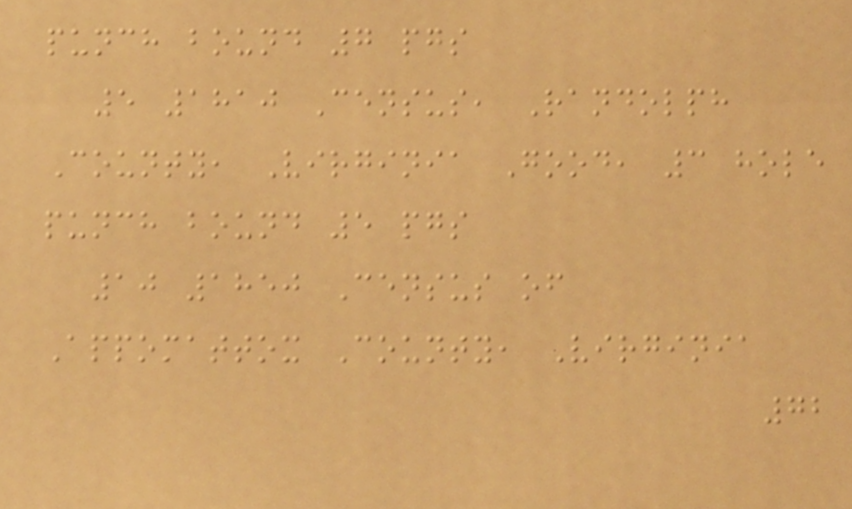punch bound 7 pgs
5 1810 Census, Randolph
County, Virginia Good, 3 hole
punch bound 5 pgs
10 1850 Census of
Appomattox County, Virginia
72
